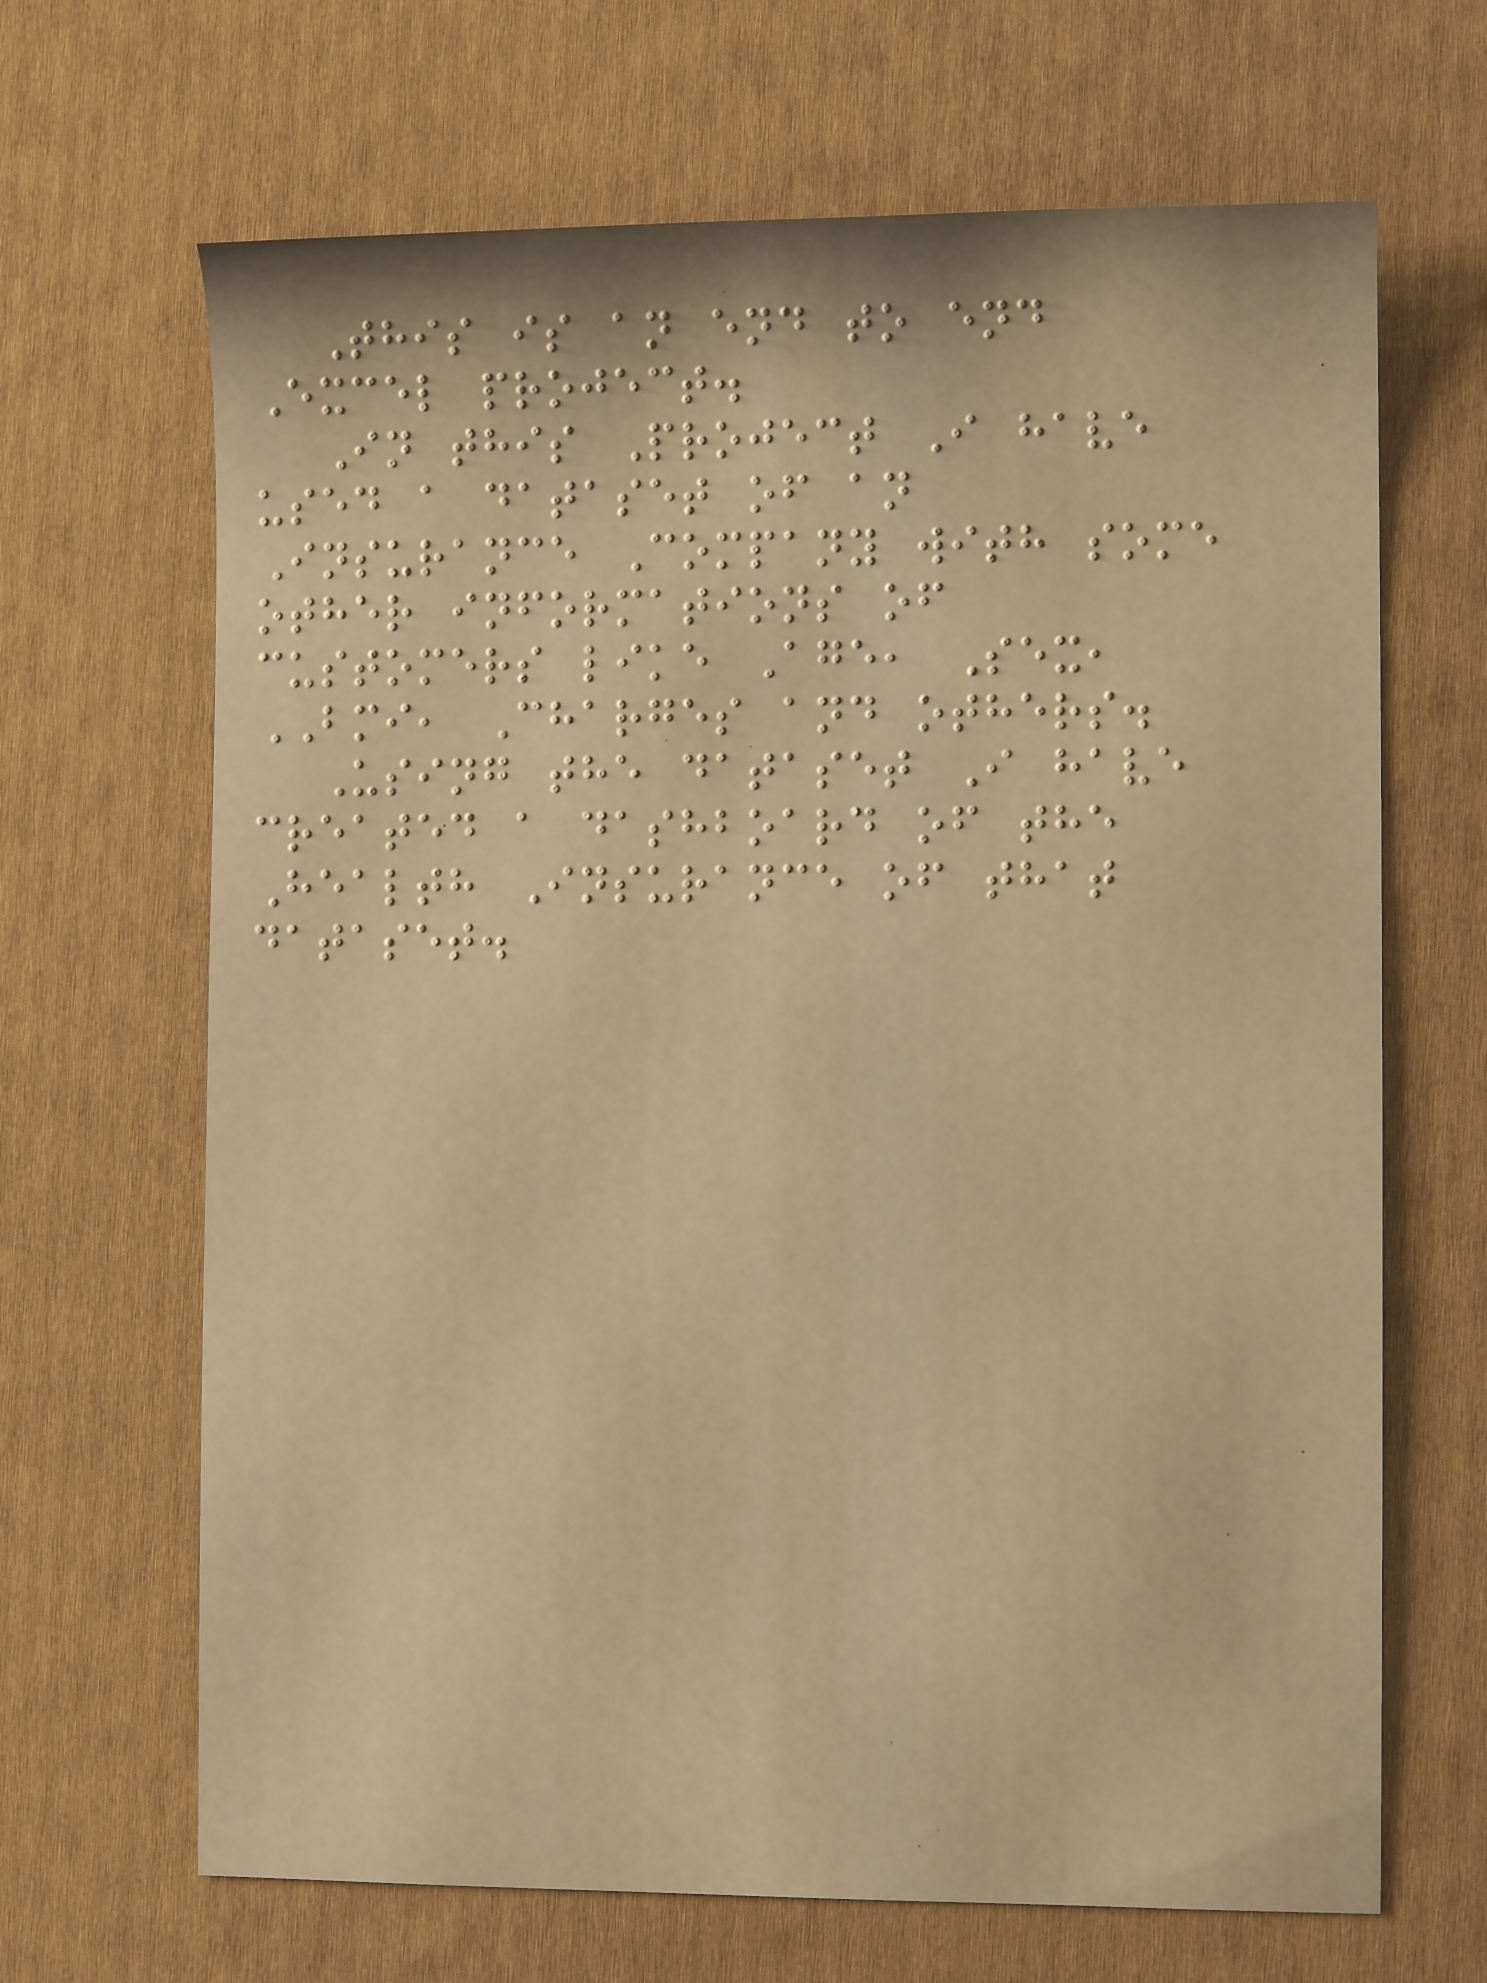This is an end to end
Excel project.
In this Project I have
used a dataset of an
Insurance Company with some
other informations of
customers like Age, Sex,
BMI, Charges and others.
Using the dataset I have
created a dashboard of the
Health Insurance of that
dataset.
